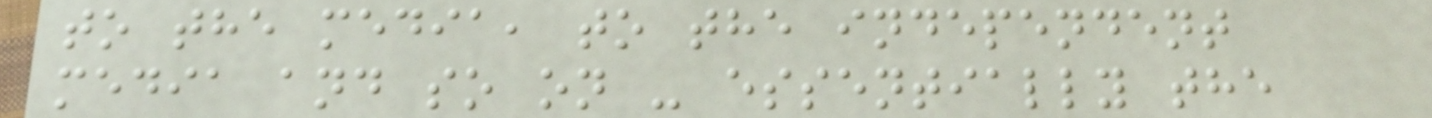to the media, to the independent
media and so on - essentially the
